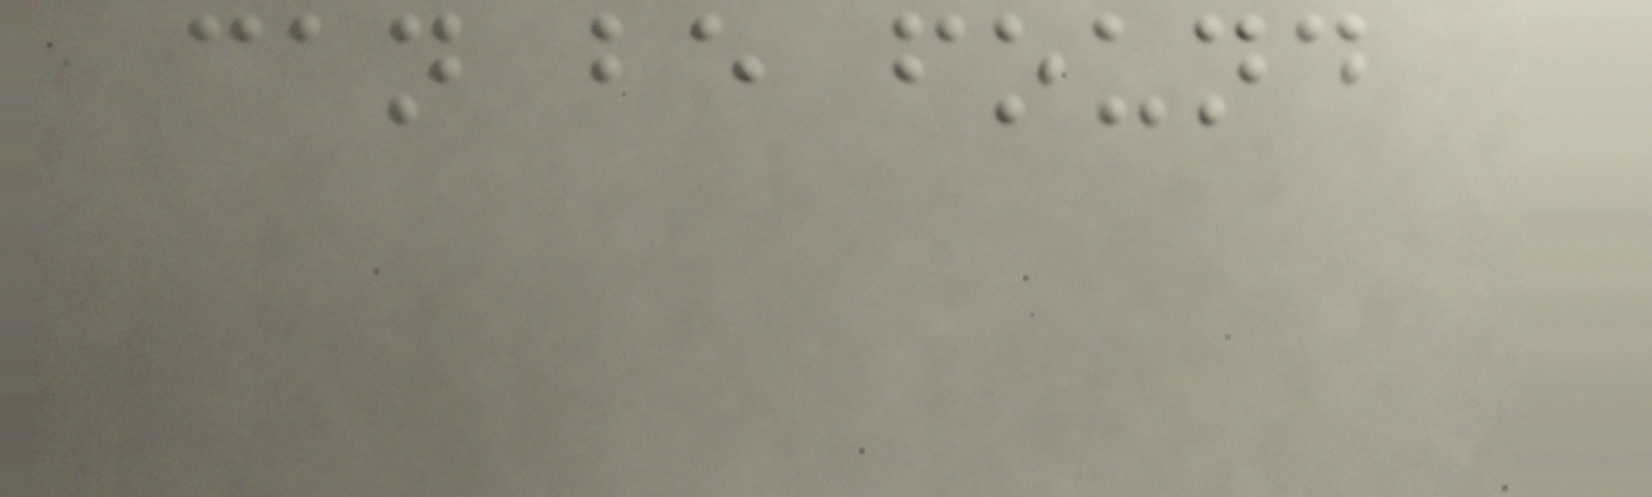can be found
